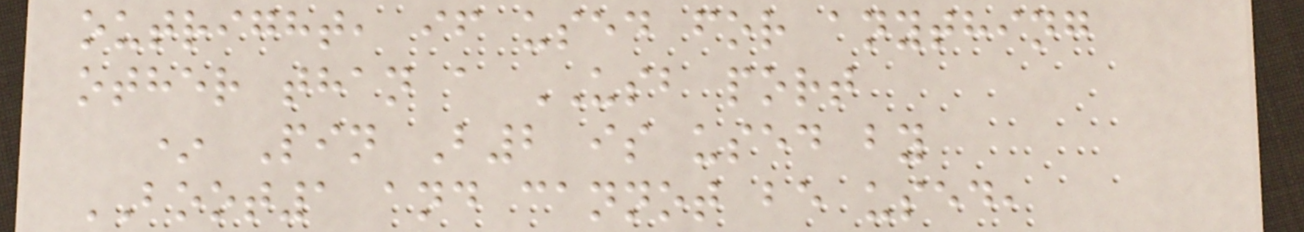outright, if used for anything
other than a USB port
* Pin B2 is used by
BOOT1 and cannot be used,
